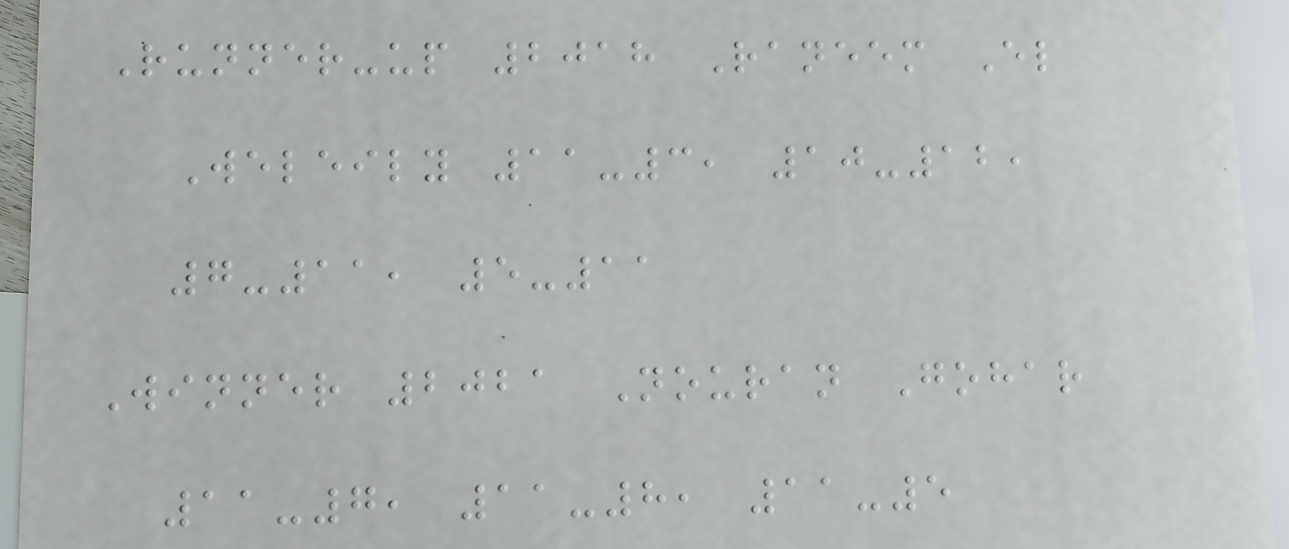Runner-up 2018 Raneem El
Weleily 11-3, 10-12,
7-11, 5-11
Winner 2021 Nouran Gohar
11-7, 11-8, 11-5
